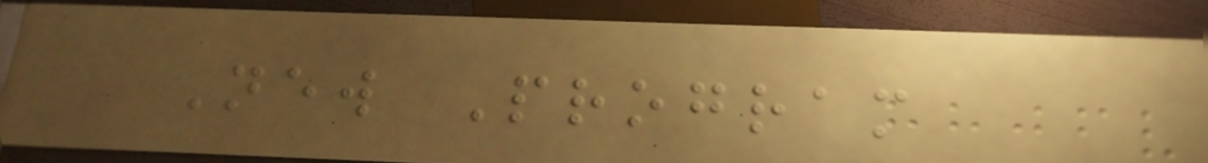New Program
